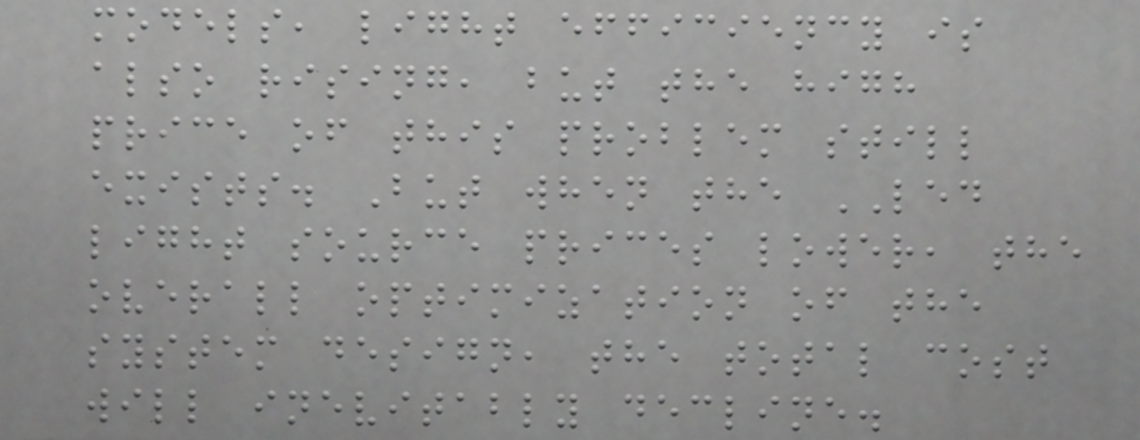models, light efficiency is
also rising, but the high
price of this problem still
exists. But when the LED
light source prices lower, the
overall optimization of the
system design, the total cost
will inevitably decline.
